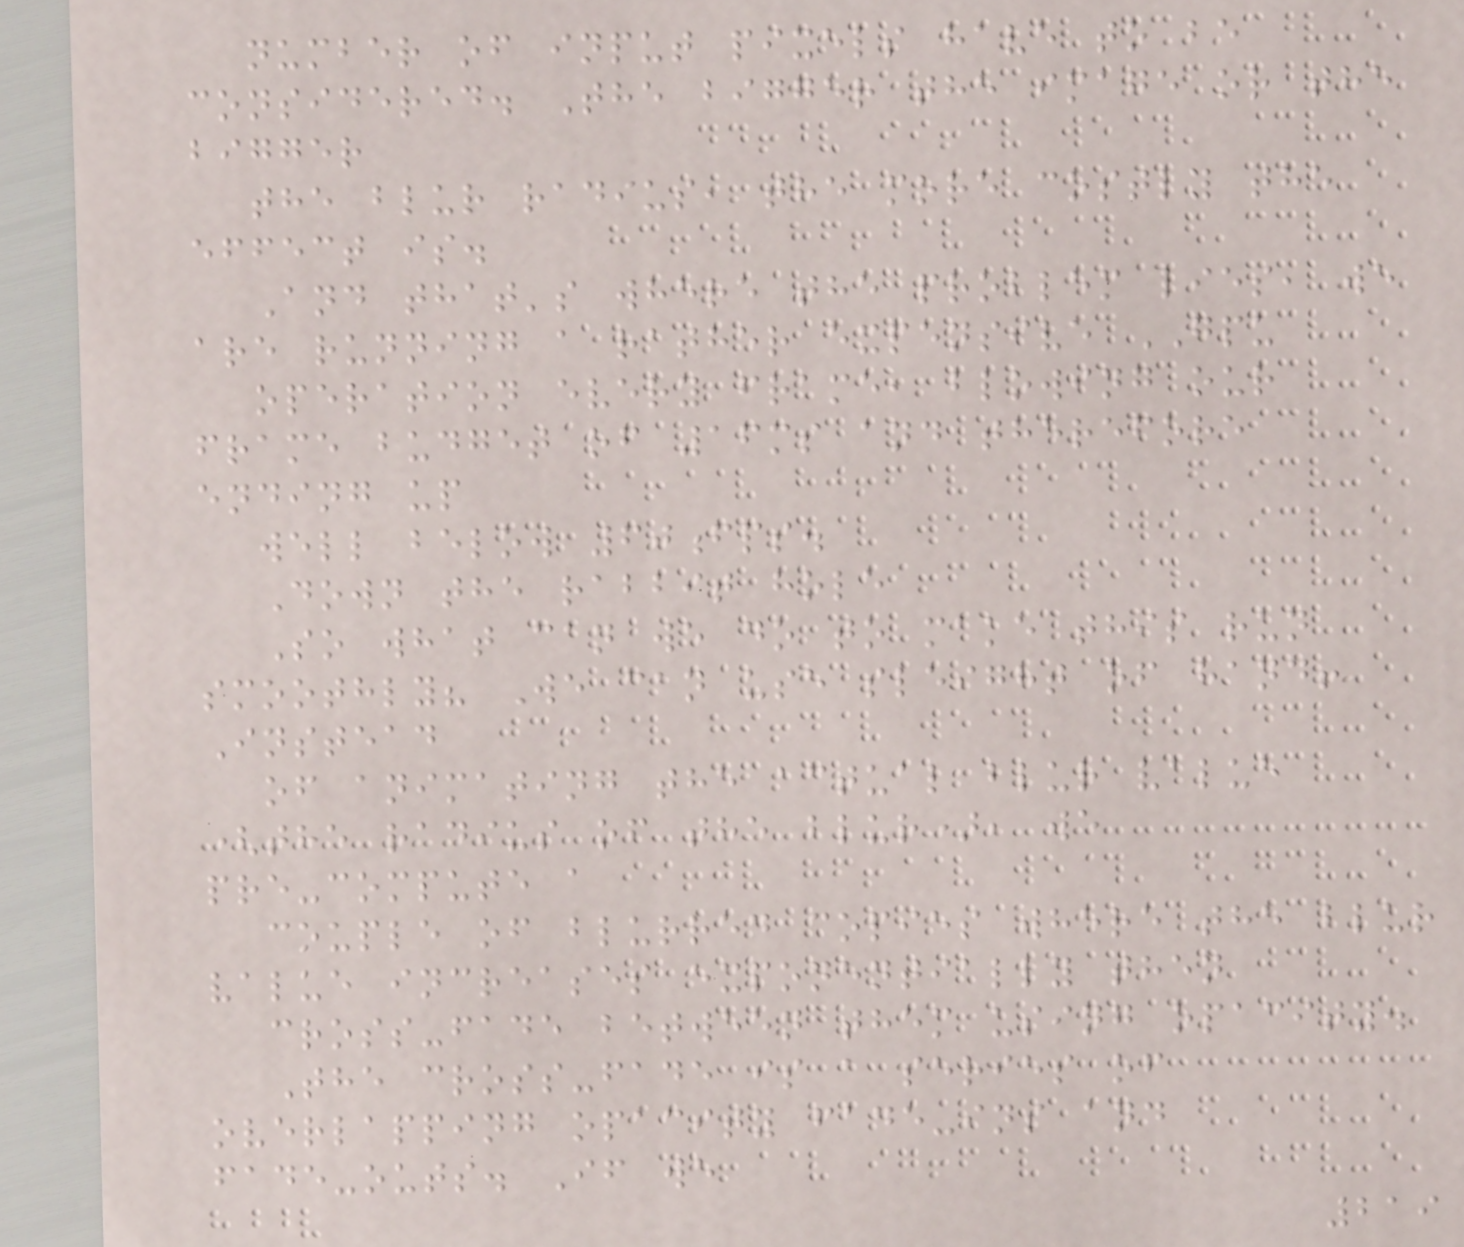number of input pixels have to be
considered. The bigger the image or the
bigger
the blur radius, the more costly the
effect is.
And that's where the problem lies, we
are running a rather expensive GPU
operation every frame, blowing our
frame budget of 16ms and therefore
ending up
well below 60fps.
Down the rabbit hole
So what can we do to make this run
smoothly? We can use sleight of hand!
Instead
of animating the actual blur value
(the radius of the blur), we
pre-compute a
couple of blurred copies where the blur
value increases exponentially then
cross-fade between them using opacity.
The cross-fade is a series of
overlapping opacity fade-ins and
fade-outs. If we
219
